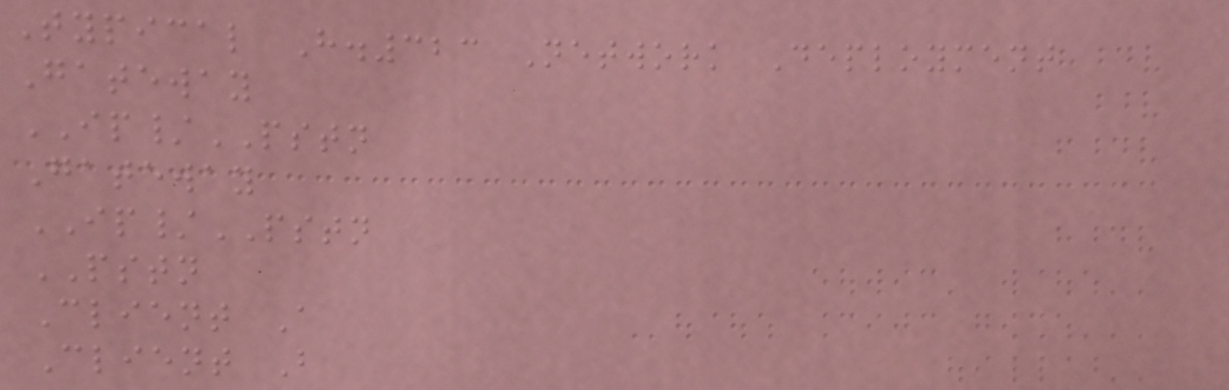Typical H.323 Network Deployment
Gateway
IP/PSTN
Gateway
IP/PSTN
PSTN
Client A
Client B
